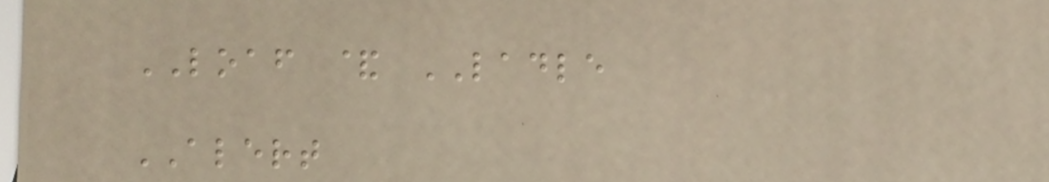LOAF & LADLE
ALERT
